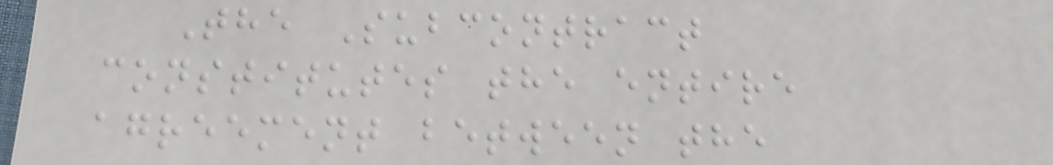The Subcontract
constitutes the entire
agreement between the
